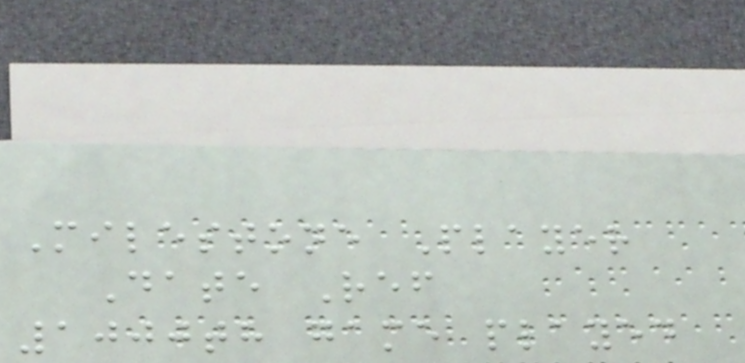Milestone Player
Date Ref
1000th game played
